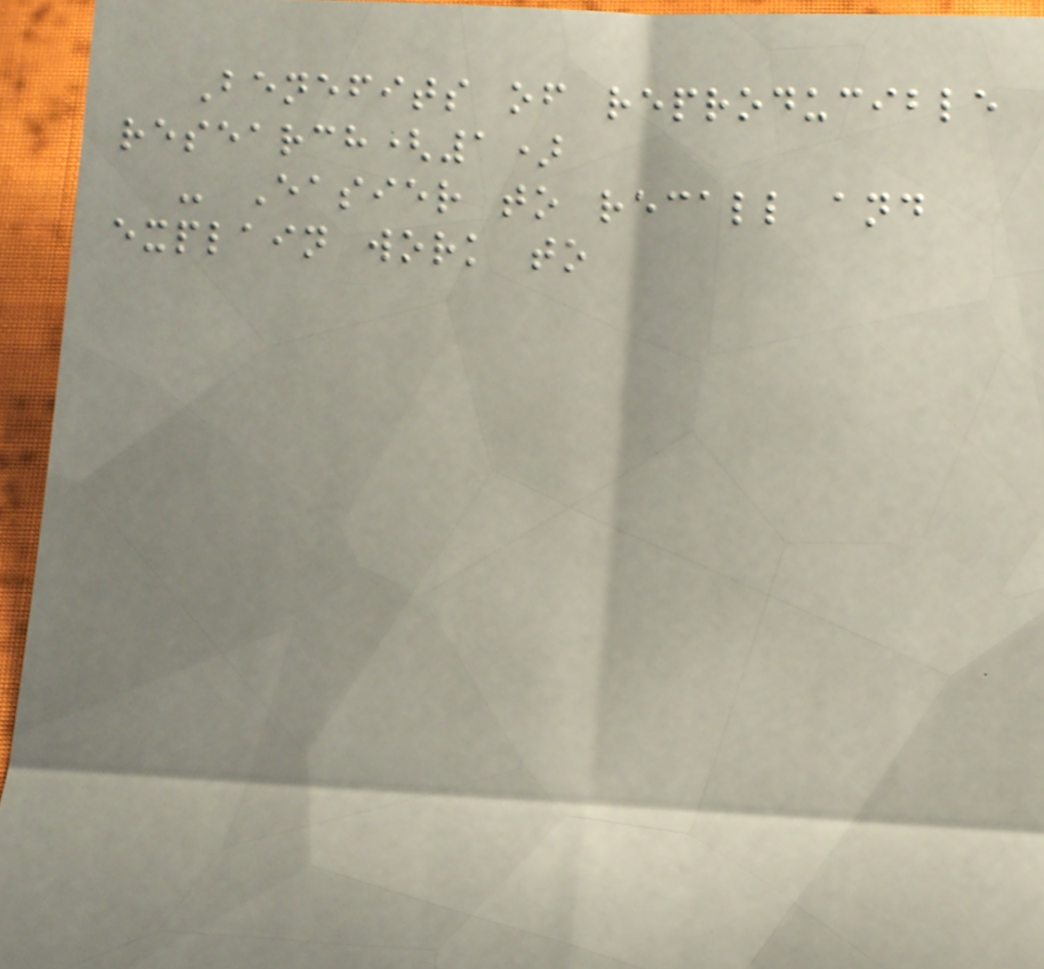Benefits of reproducible
research(1)
- Easier to recall and
explain work to
